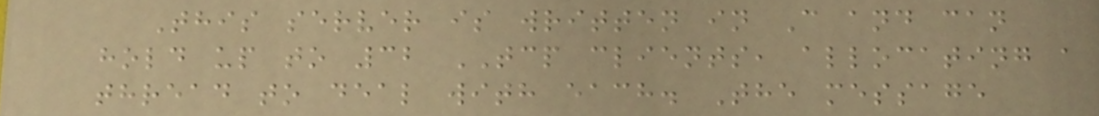This server is written in C and can
hold up to 32 TCP clients, allocating a
thread to deal with each. The message
